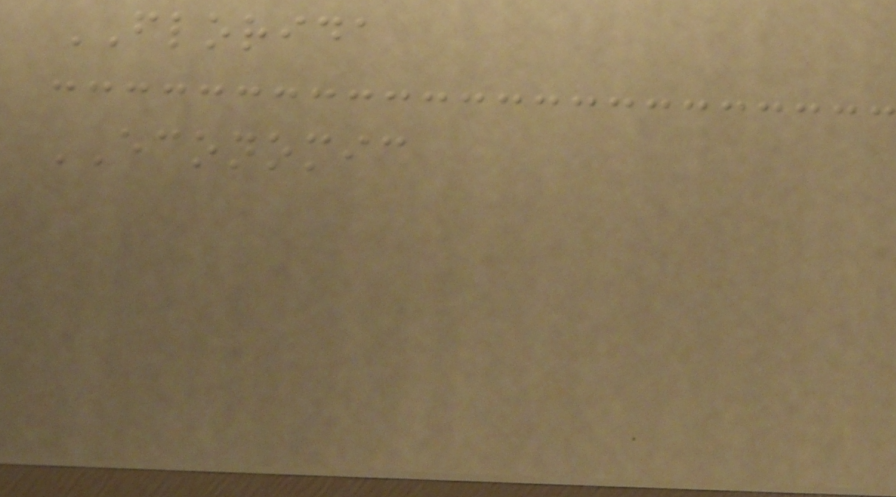FLORIDA
ECONOMIC
